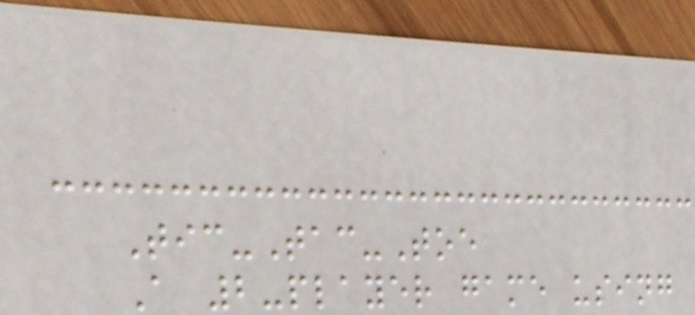Tic-Tac-Toe
A 2-player game using
